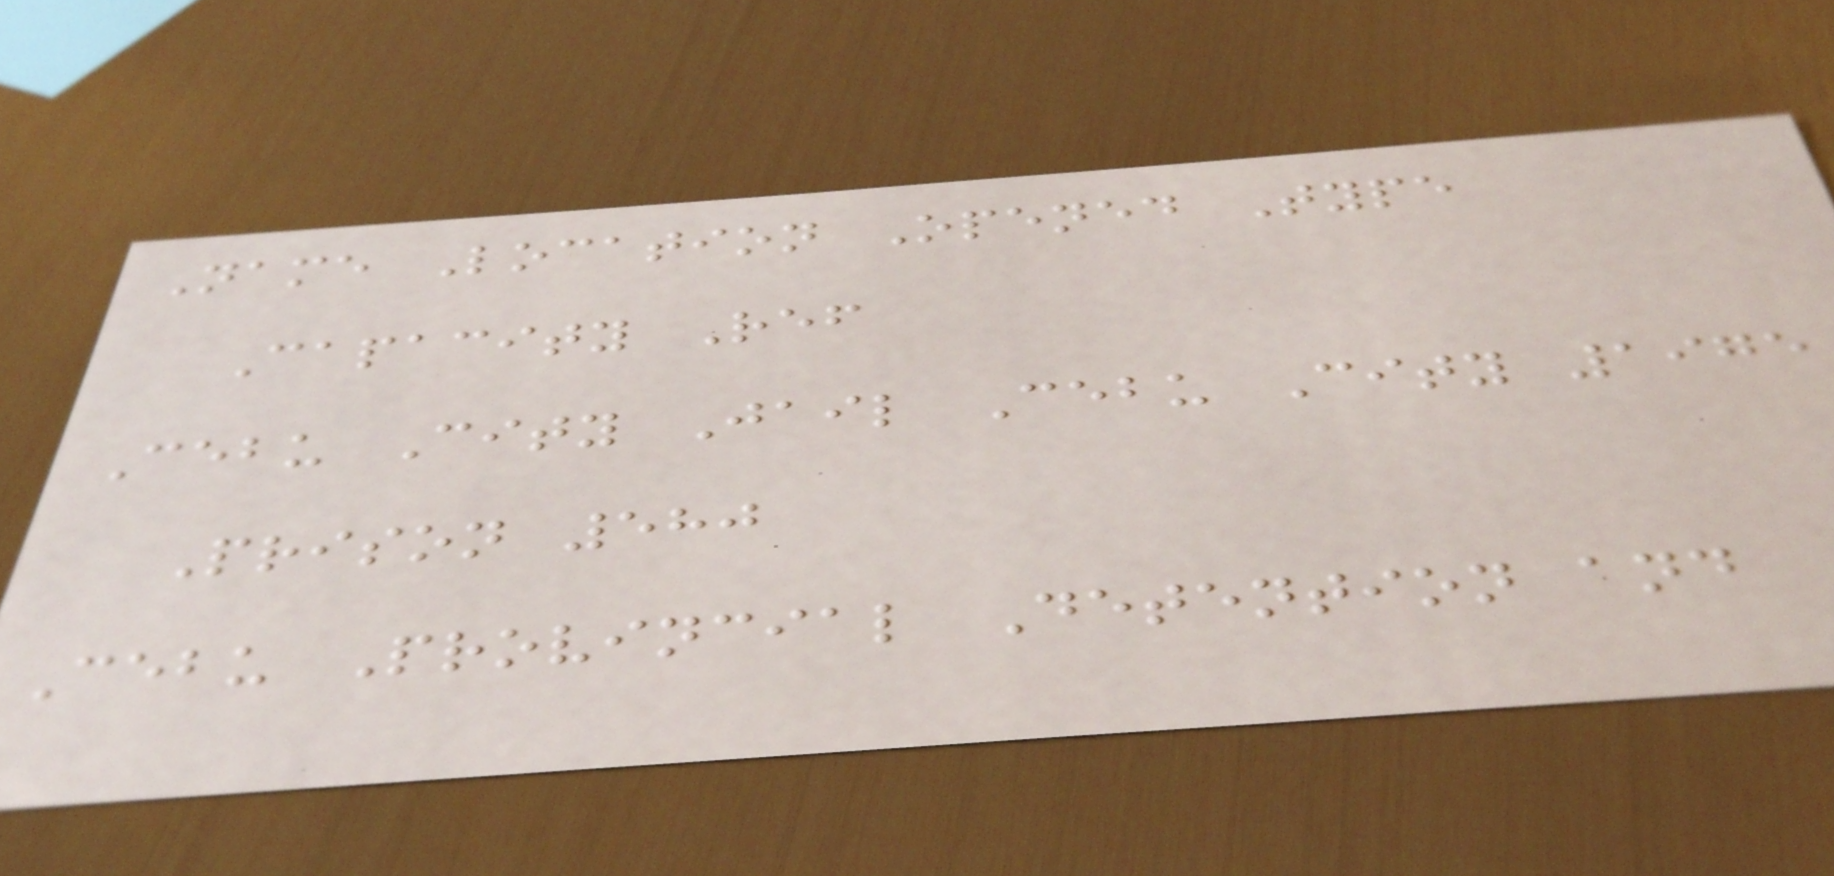Name Location Opened Type
Capacity Ref
Cebu City Jail Cebu City 1975
Prison 580
Cebu Provincial Detention and
